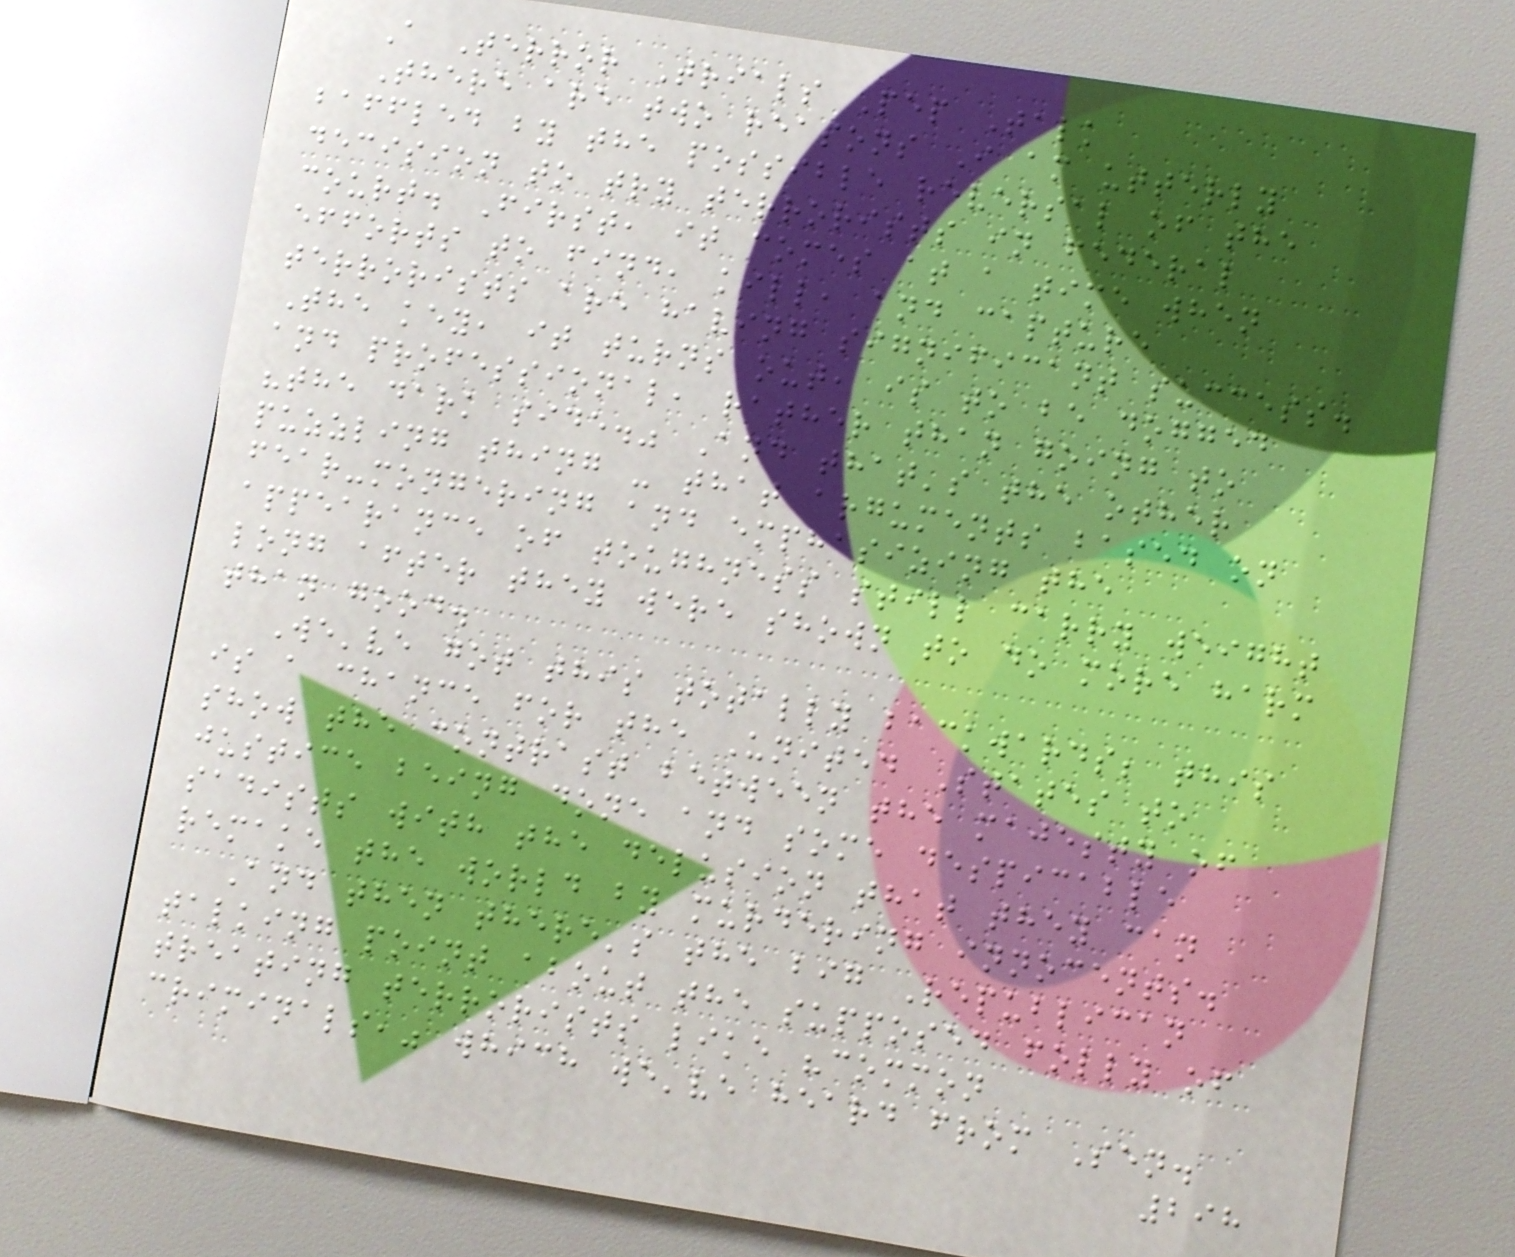A Terror Trials Pep Talk
There are two reasons I am utterly
baffled by the possible reversal of the
decision to try terrorists in federal
court. First, it comes at a time when
efforts to find, kill, and capture
terrorists are having significant success.
The key, it turns out, is to be dogged
and professional, rather than going to
"the dark side." And that's the other
puzzling thing - that arguments based on
fear-mongering and emphasizing the
appearance of toughness still carry weight
long after they were shown to do more harm
than good.
We've got this totally backwards; this
is a chance for the United States to
show the contrast between the majesty of
justice being done and some despicable
sadists with the delusion that they can
remake the world by murdering innocents.
And then there's the big Republican
talking point about the supposed folly of
treating terrorists like "common
criminals," which we've heard from Sen.
298
